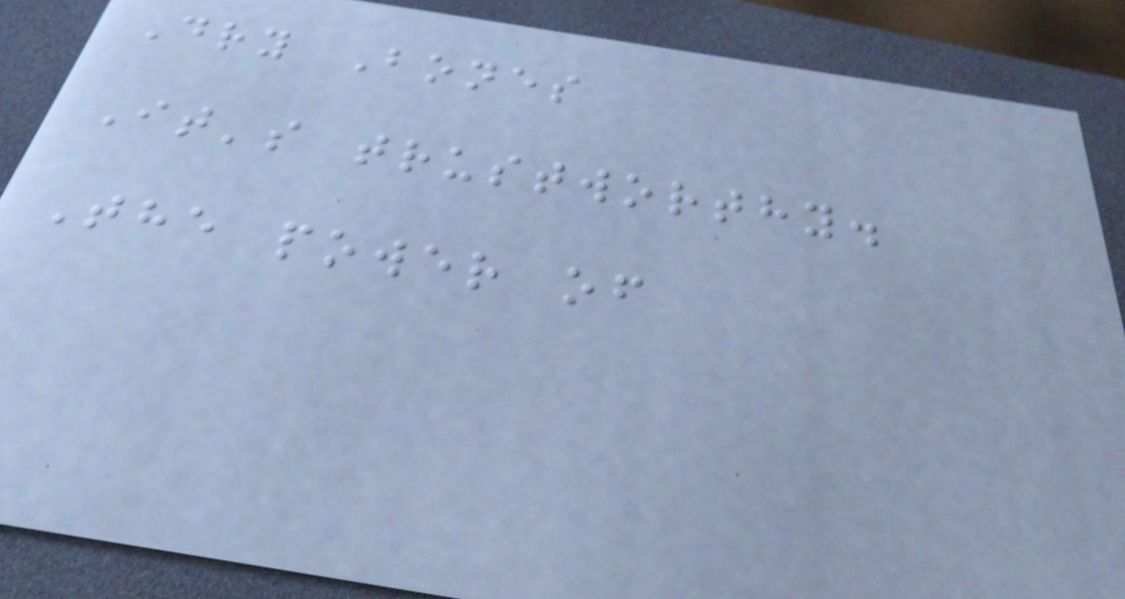Dry Bones
It's trustworthy.
The power of
